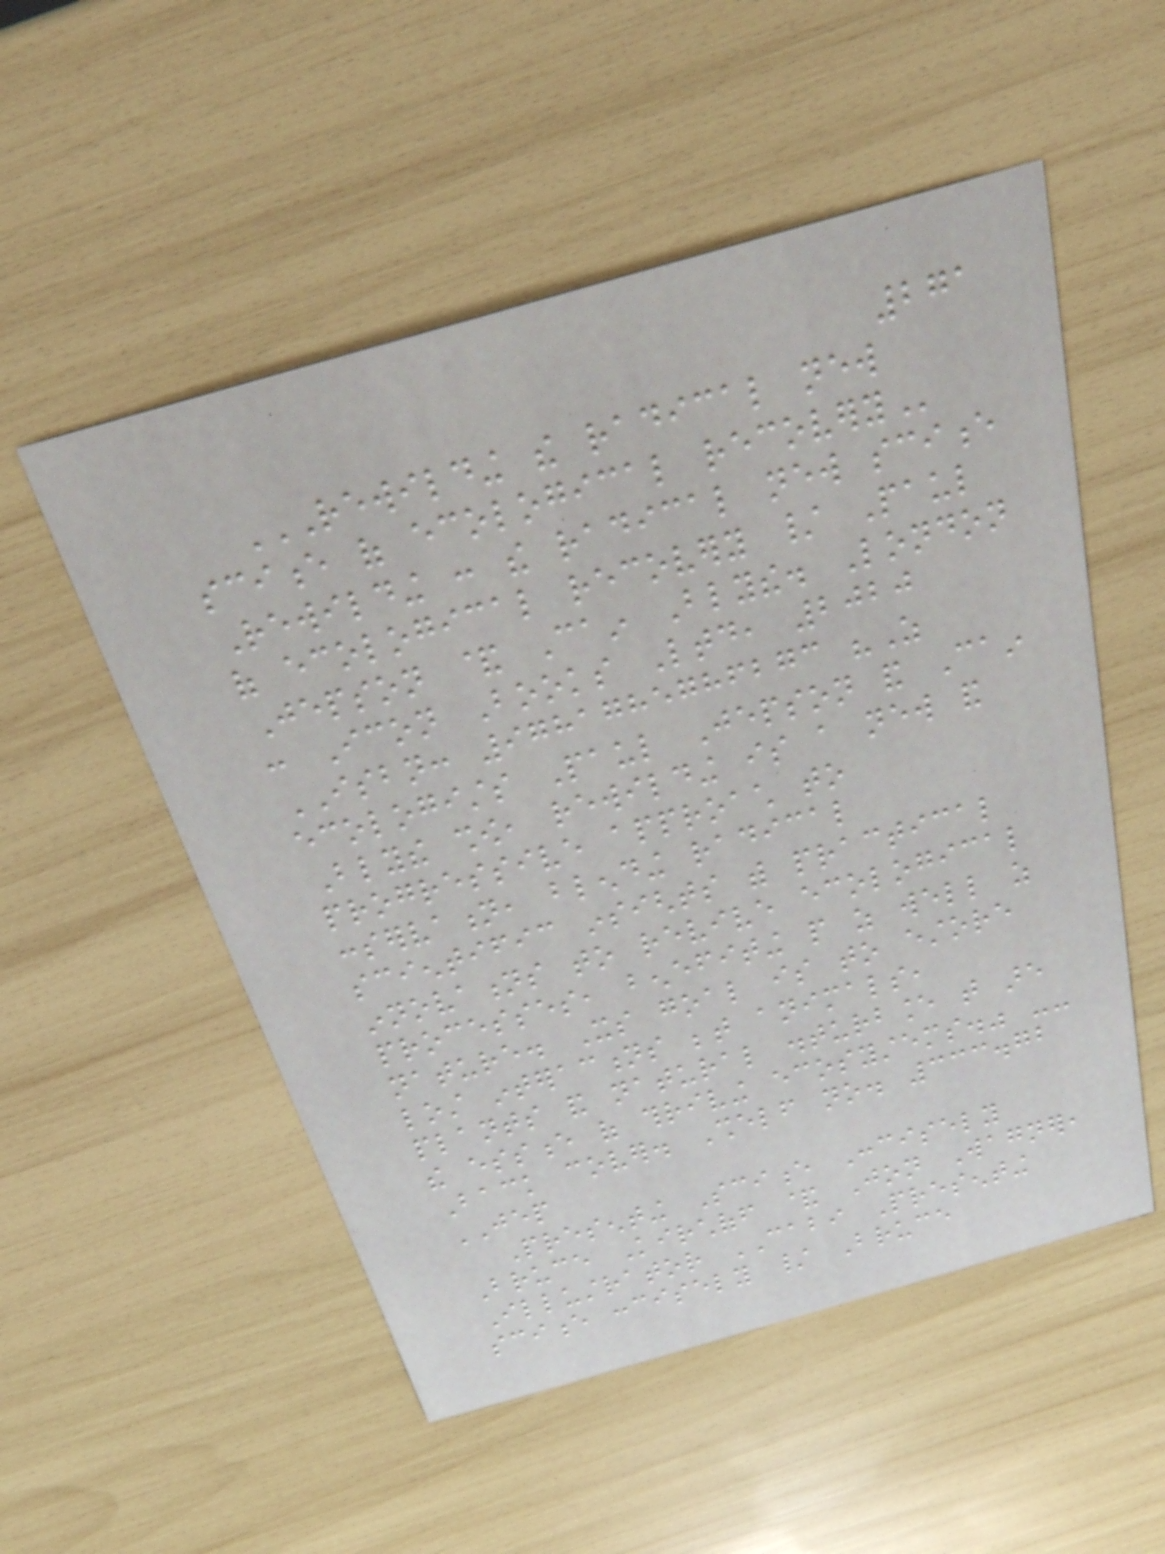271
REWILDING THE RADICAL NEW
SCIENCE OF ECOLOGICAL RECOVERY
Rewilding : the radical new science
of ecological recovery / Paul
Jepson & Cain Blythe. London
: Icon Books Ltd, 2020
ISBN: 9781785786273 "As
ecologists Paul Jepson and Cain
Blythe show, rewilding is a new and
progressive approach to
conservation, blending radical
scientific insights with practical
innovations to revive ecological
processes, benefiting people as well as
nature. Its goal is to estore
lost interactions between animals,
plants and natural disturbance that are
the essence of thriving ecosystems." --
Back cover. Shelf no. 333.72
JEP
Presenting Science Concisely
Bruce Kirchoff & Jon Wagner,
Illustrator CABI Presenting
science concisely / Bruce
